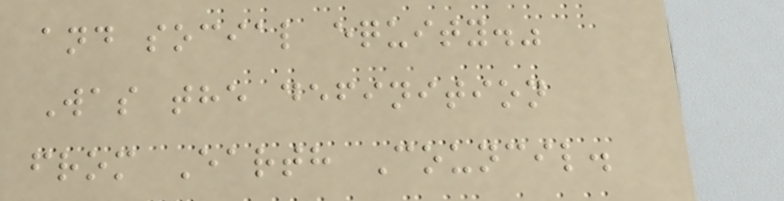and social equity."
Was the definition
from Earth Council.
